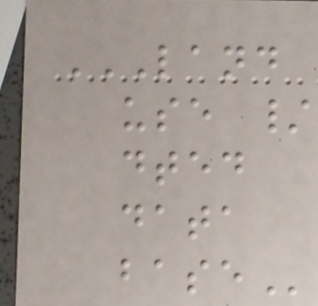LAND
USE /
DTED
DATA
BASE
